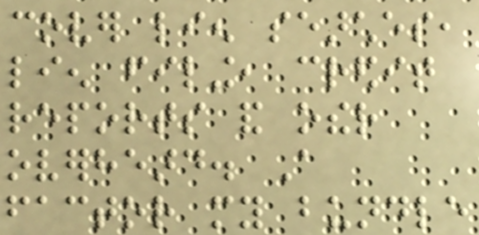cover lien searches,
lien filing, credit
reports and other
overheard. A
factor my bundle
